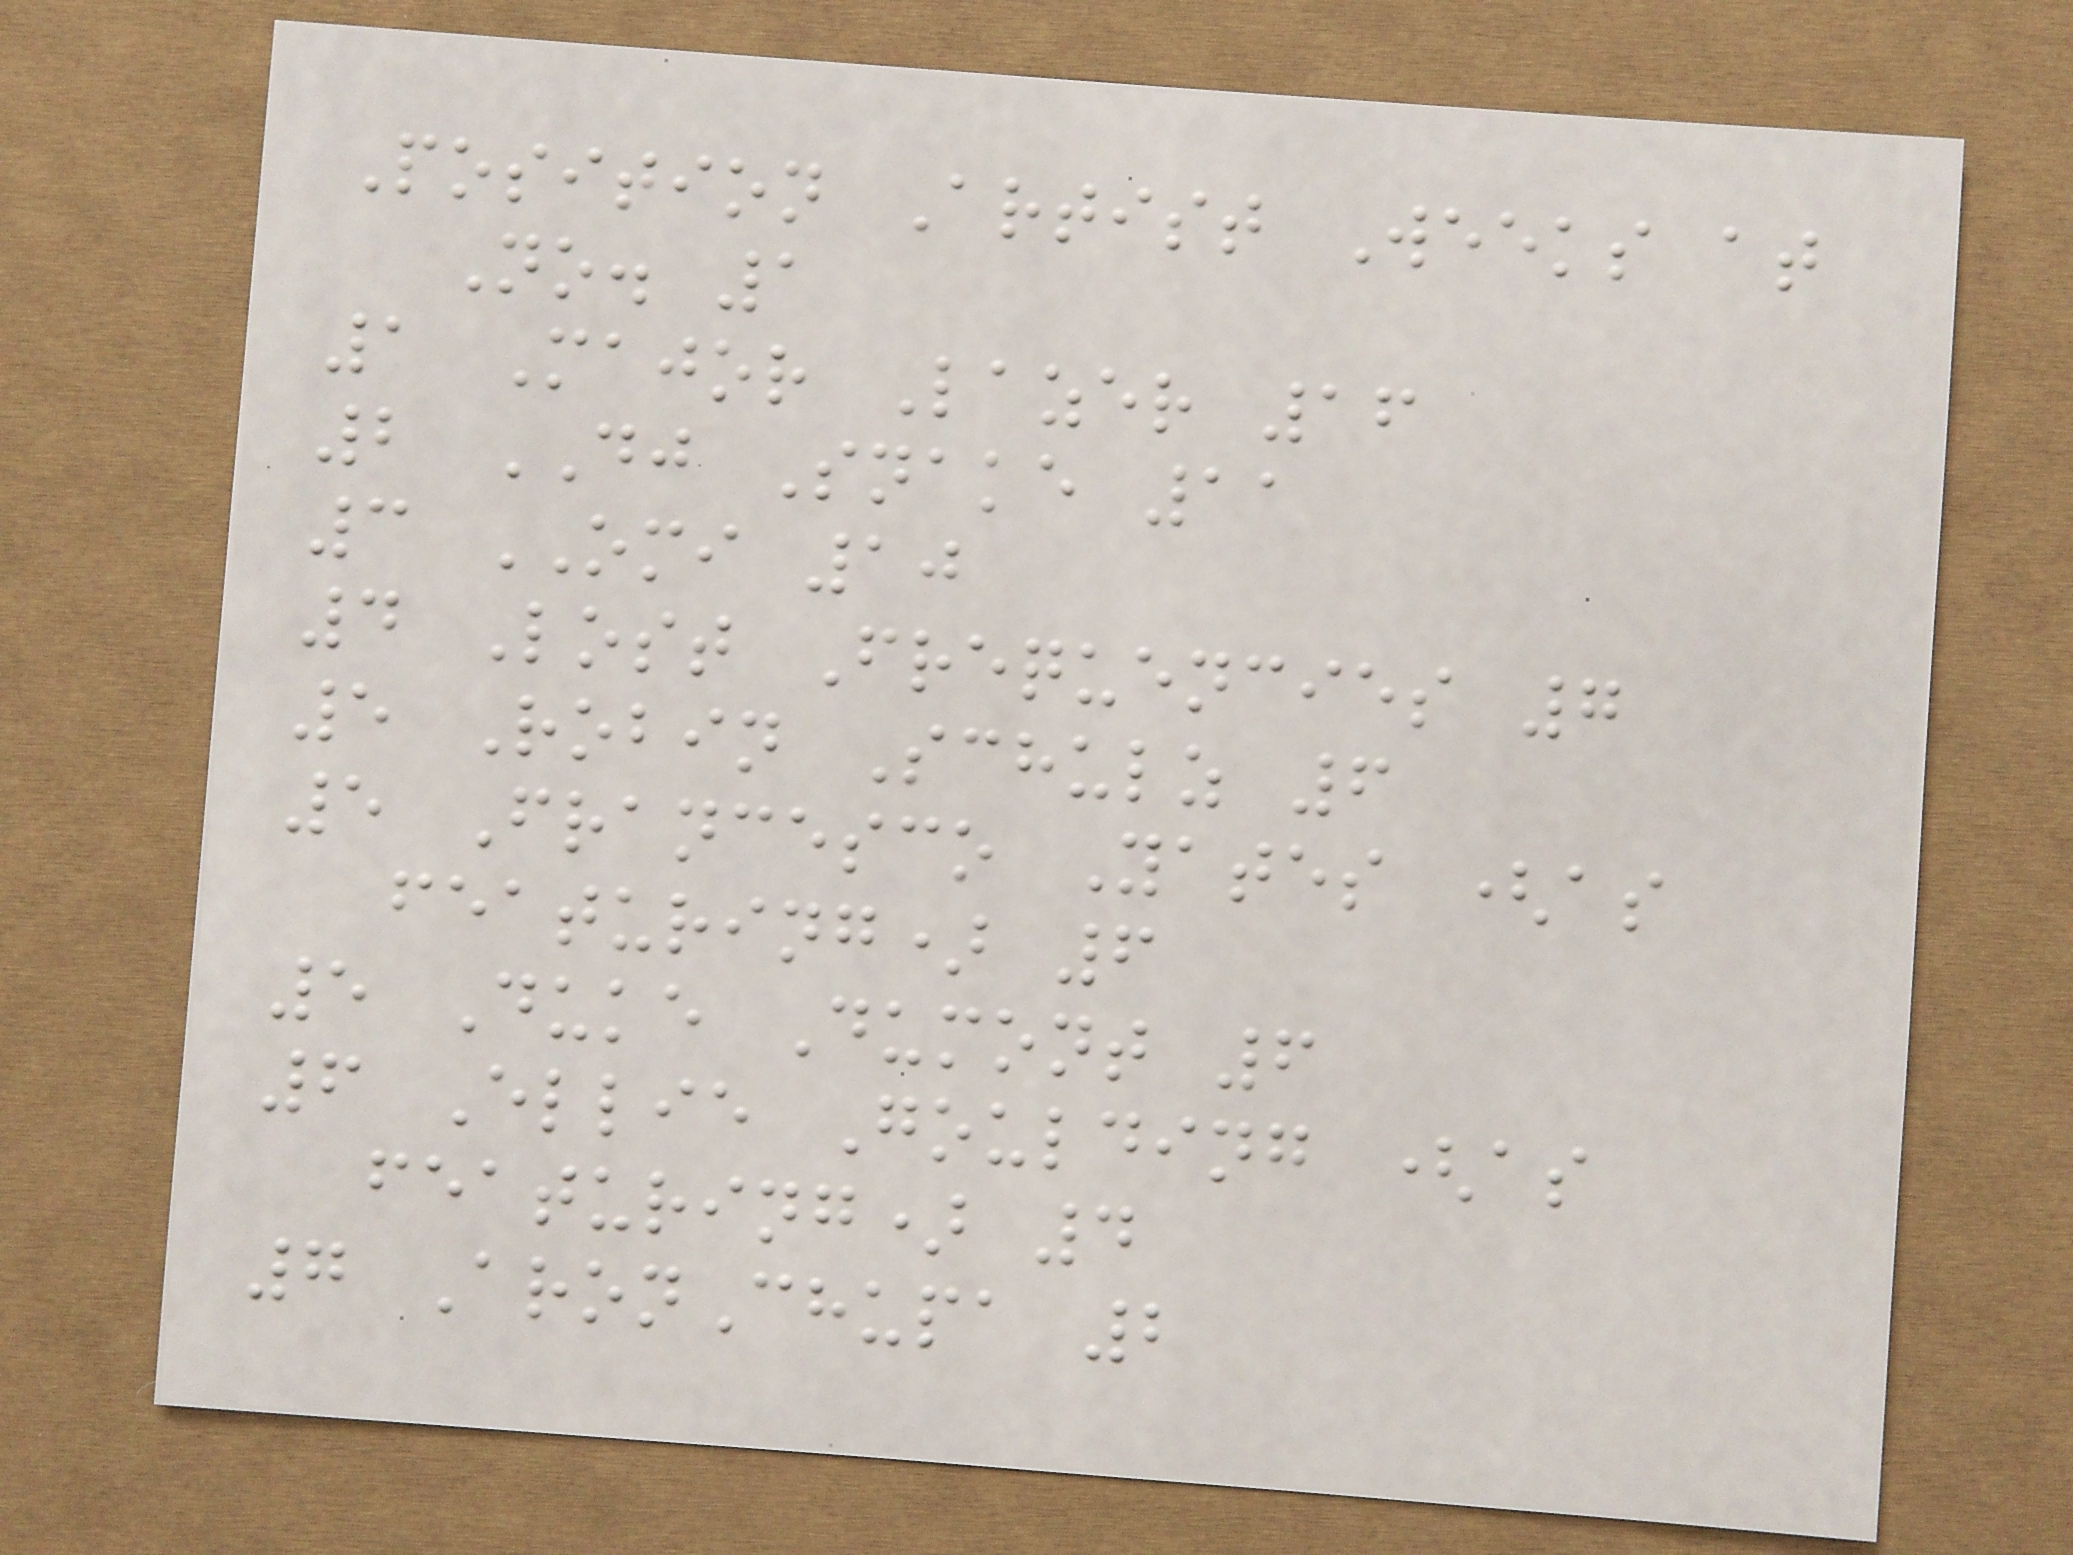Position Artist Weeks at
No. 1
1 Major Lazer 16
2 DJ Snake 11
3 OMI 10
4 Lost Frequencies 7
5 Robin Schulz 6
5 Francesco Yates (as
featuring) 6
5 Duke Dumont 6
6 Ellie Goulding (as
featuring) 4
7 AronChupa 2
